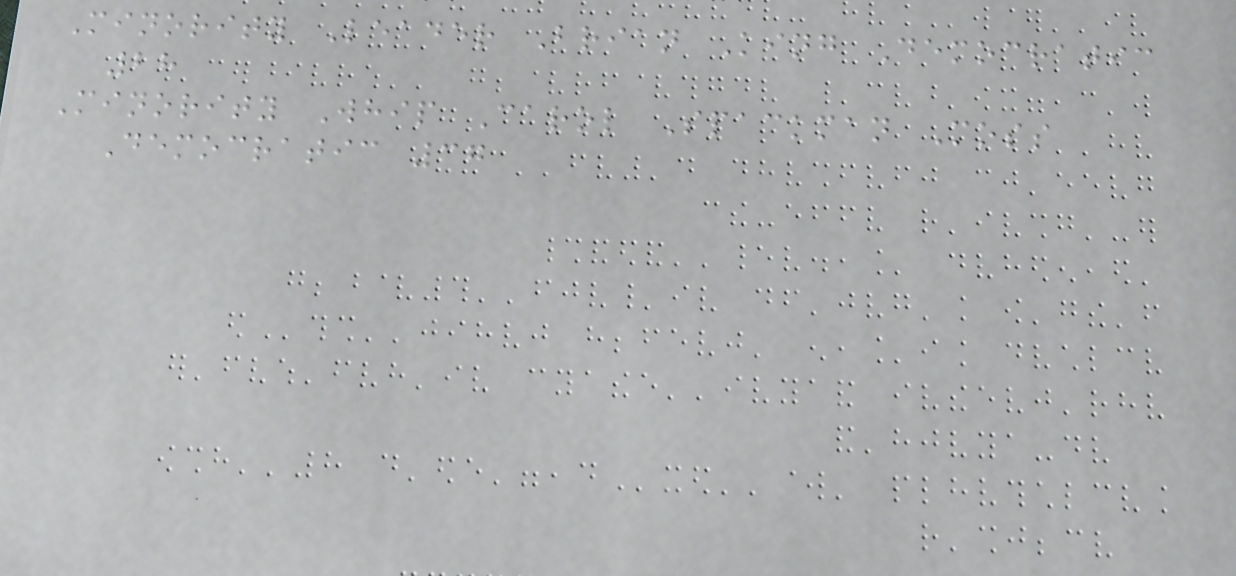Minority Leader Brian King Democratic
28
Minority Whip Carol Spackman Moss
Democratic 37
